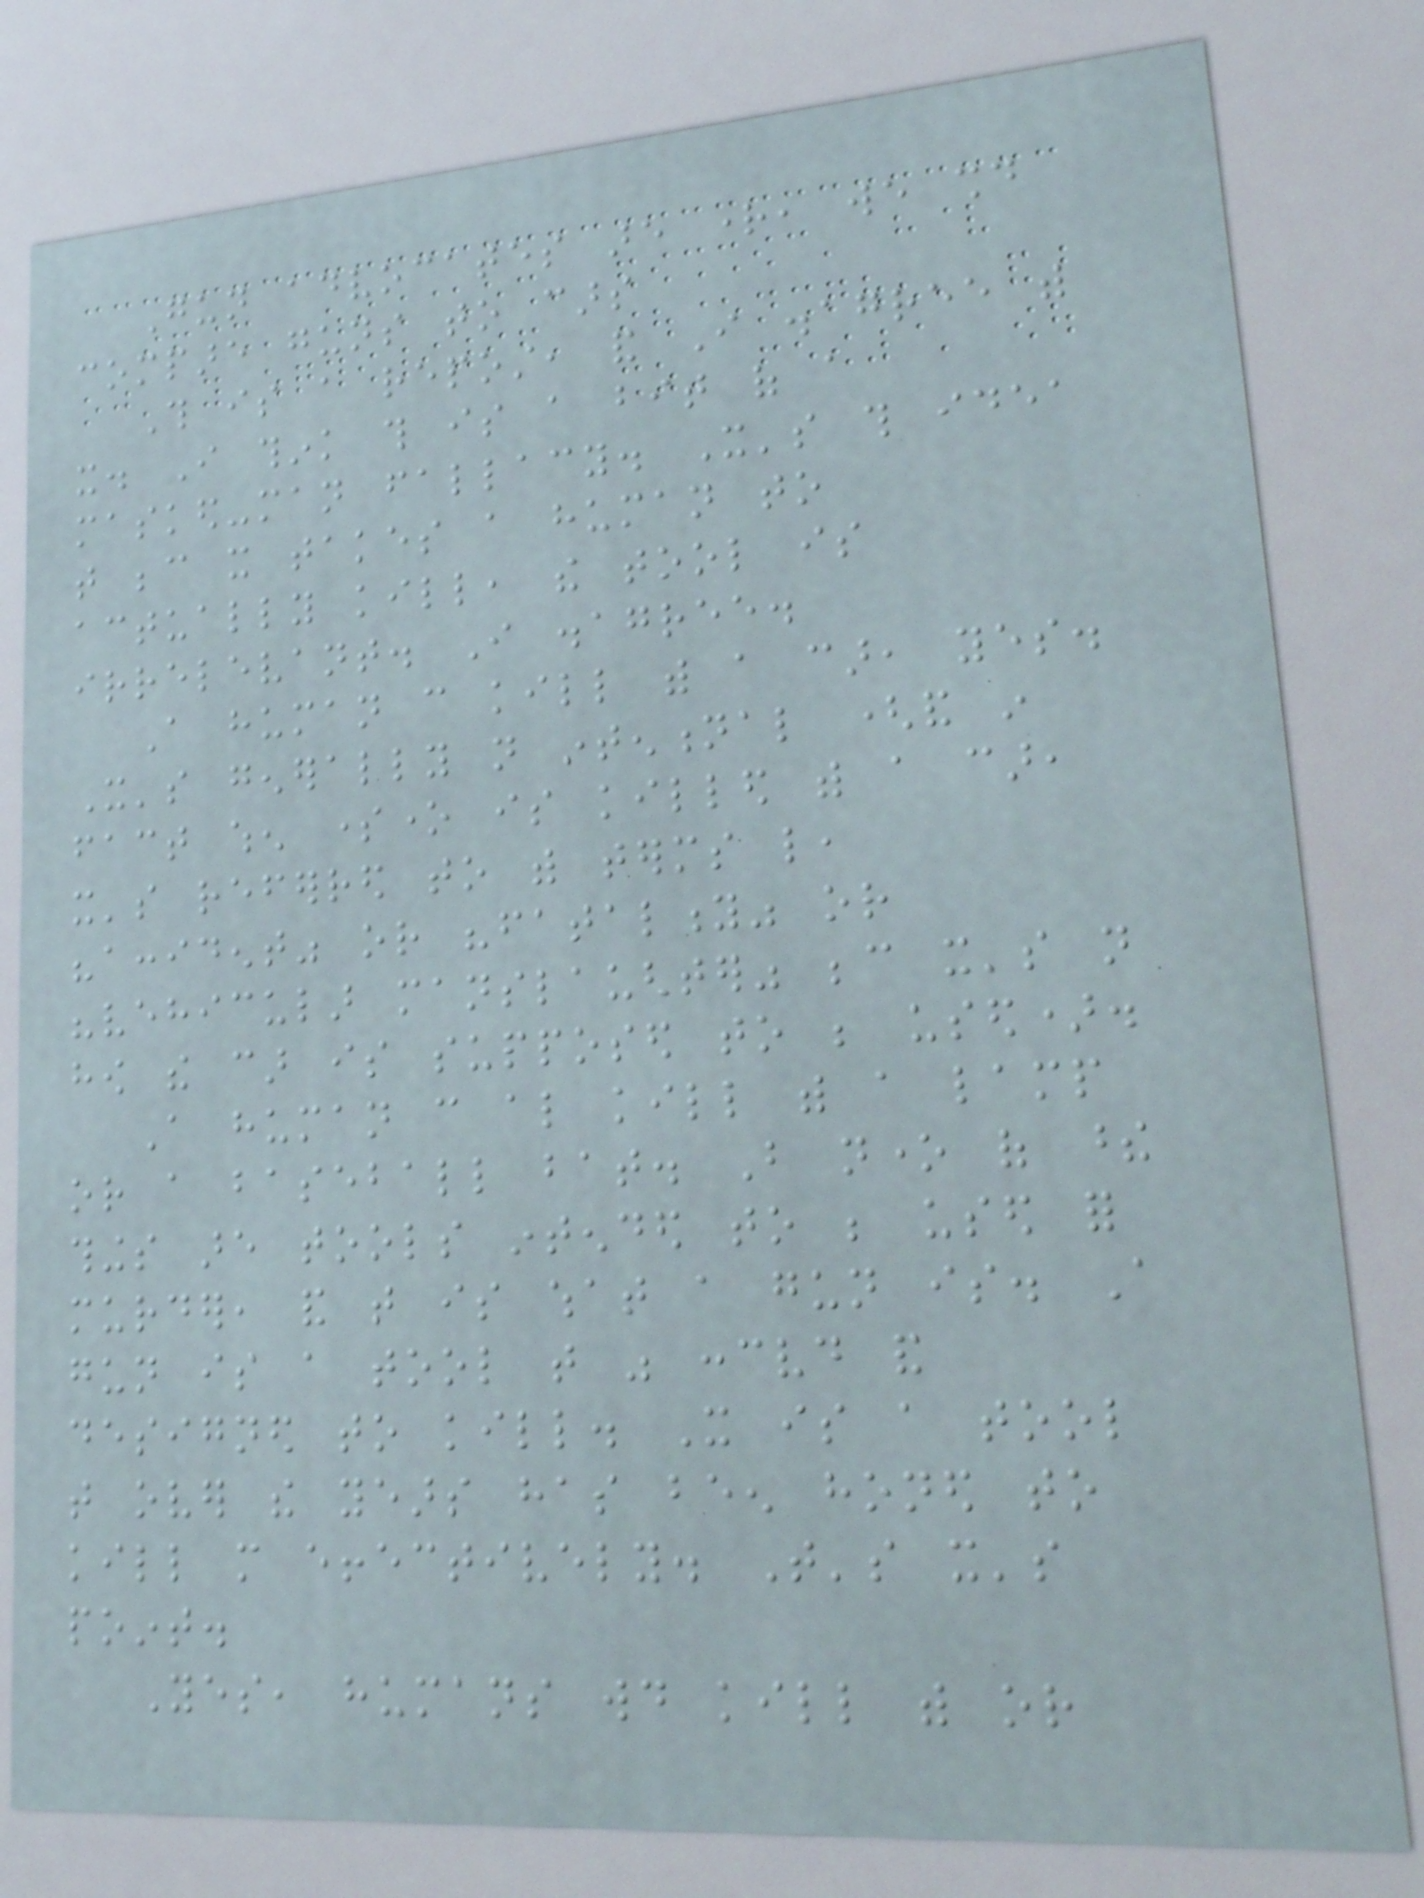Gun advocates are right, we should
compare guns to cars
This is a repost, and I disagree with
it. I think this is a bit of a
masked-man fallacy. It's this idea
that because it takes a human to
actually kill, the tool is
irrelevant. I disagree.
A human can kill with a car, yes.
It's generally not intentional (and in
fact when someone is killed with a car,
it's referred to with terms like,
"accident" or "fatality" or
"vehicular manslaughter" because it's not
how the car is supposed to be used).
A human can also kill with a lamp
or a baseball bat. But none of these
things are tools intended to be used for
murder, and that is what a gun is. A
gun is a tool that was conceived and
designed to kill. It is a tool
that over the years has been honed to
kill more effectively. That's it's
point.
Yes, humans would kill with or
